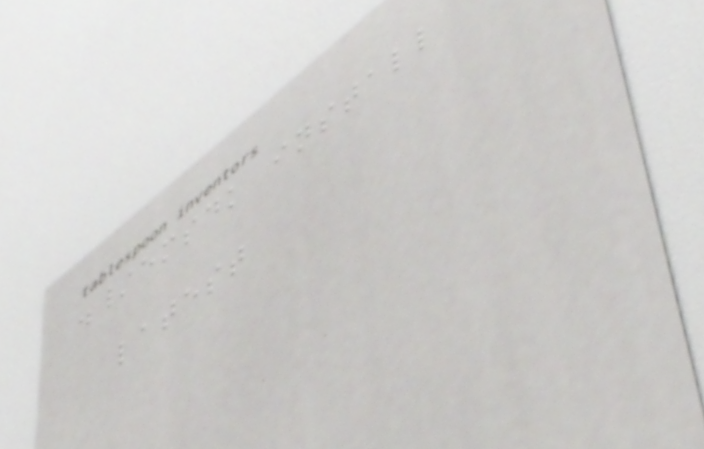./emsdk install
latest
